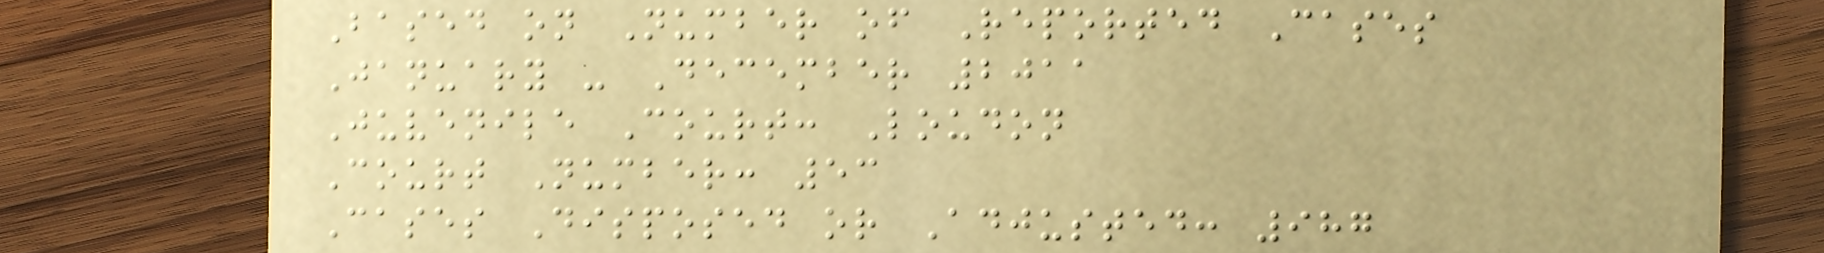Based on Number of Reported Cases
January - December 2011
Juvenile Court: Loudon
Court Number: 53
Cases Disposed or Adjusted: 987
